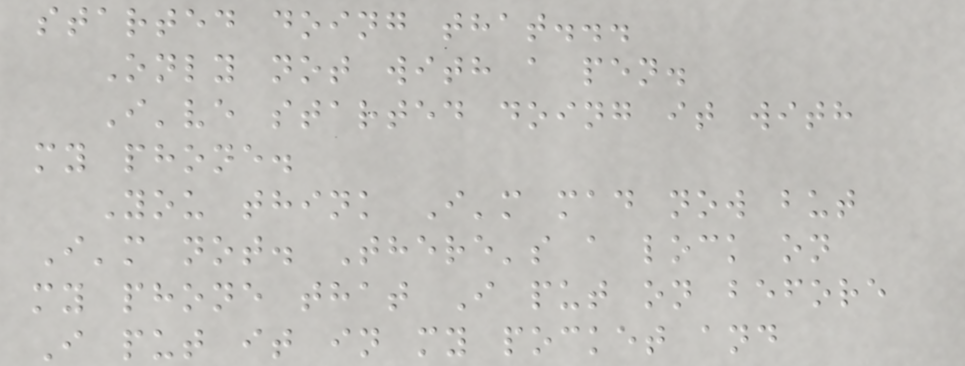started doing that...
Only not with a pen.
I've started doing it with
my phone.
You think I'm mad now but
I'm not. There's a lock on
my phone that I put on before
I put it in my pocket and
